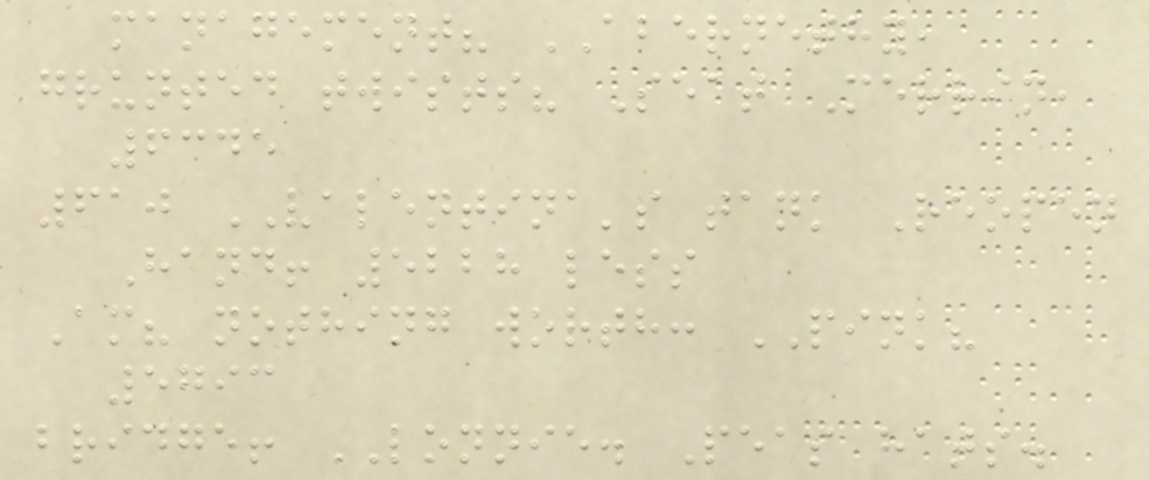management? ABERNETHY,
grunted twists? Seat Merrin,
6345
610 VALENTINA's tank Reopen
Hand! 5228 less
Am? nothing worth: PINK?
5793
bridge! LONNIE. Peas hats.
